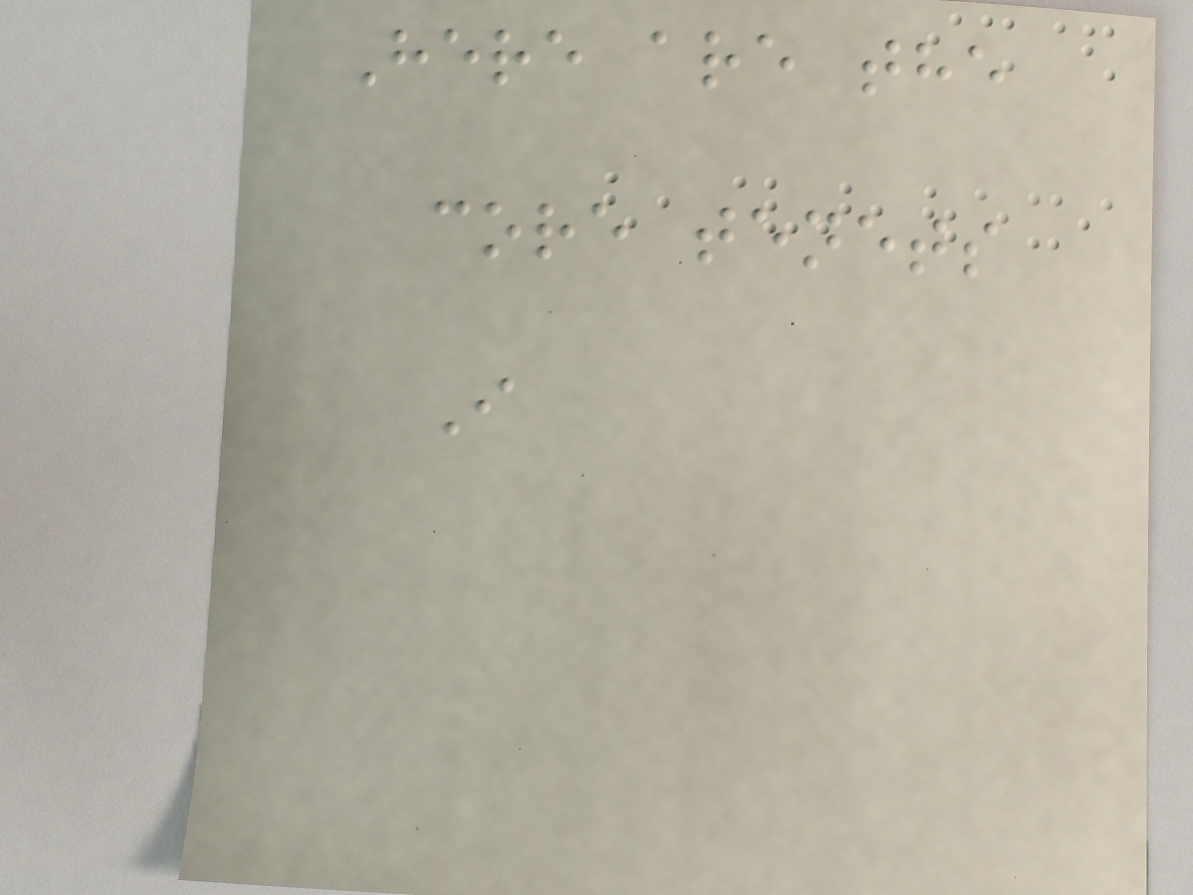Here are the
core tenets
I
